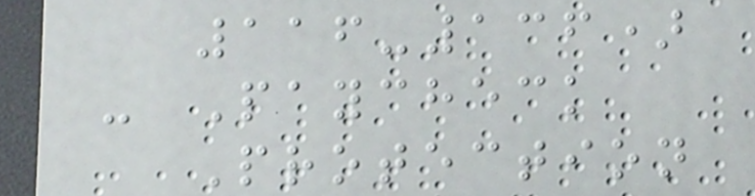116-136)
- Paycheck
Protection
